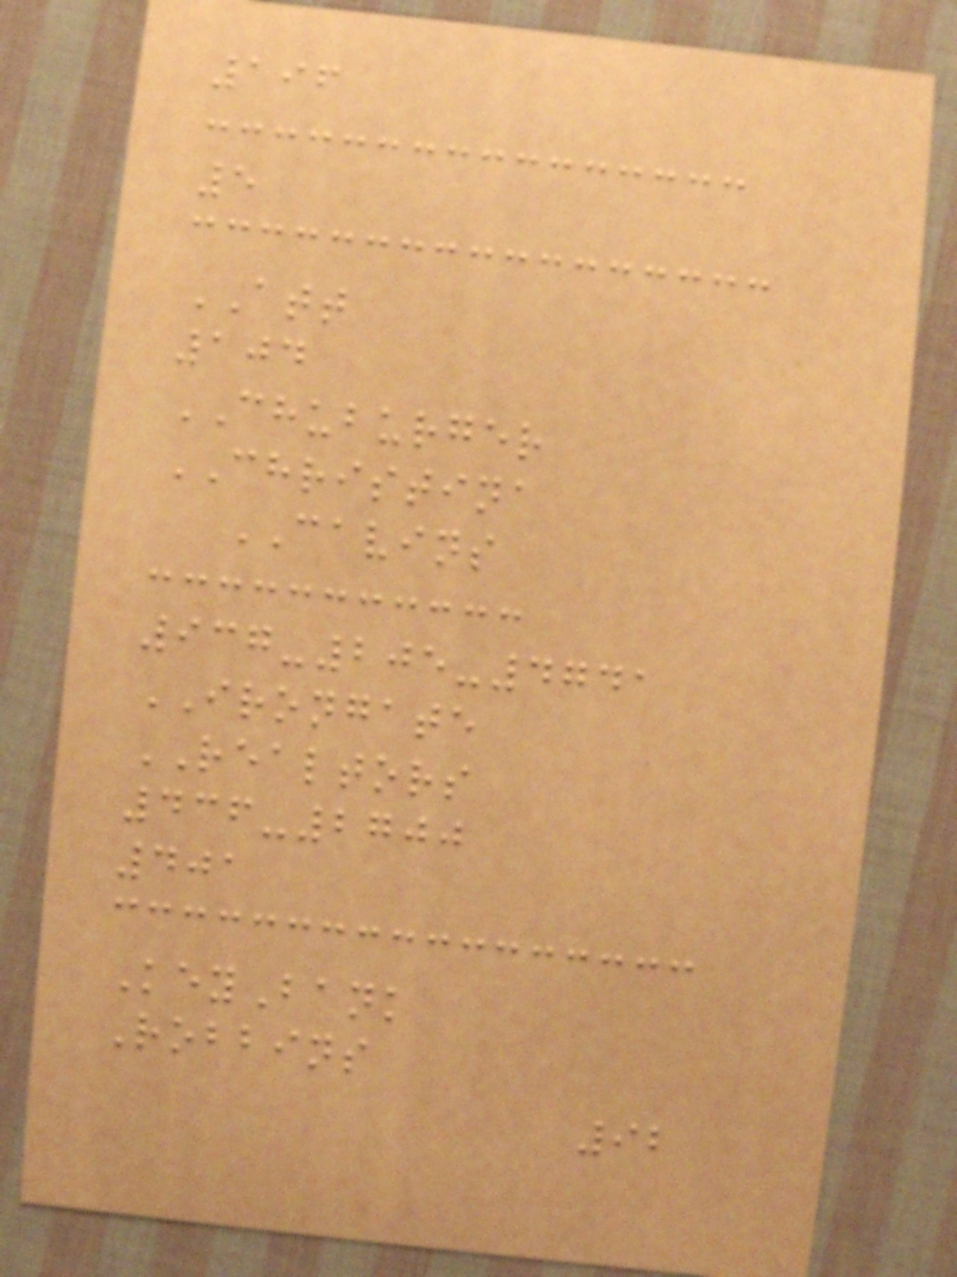196
5
ATT
104
CHUBURGER
CHRISTINA
CAVINS
937-205-4741
IRONGATE
REALTORS
436-2700
401
KeyBank
Robbins
92
